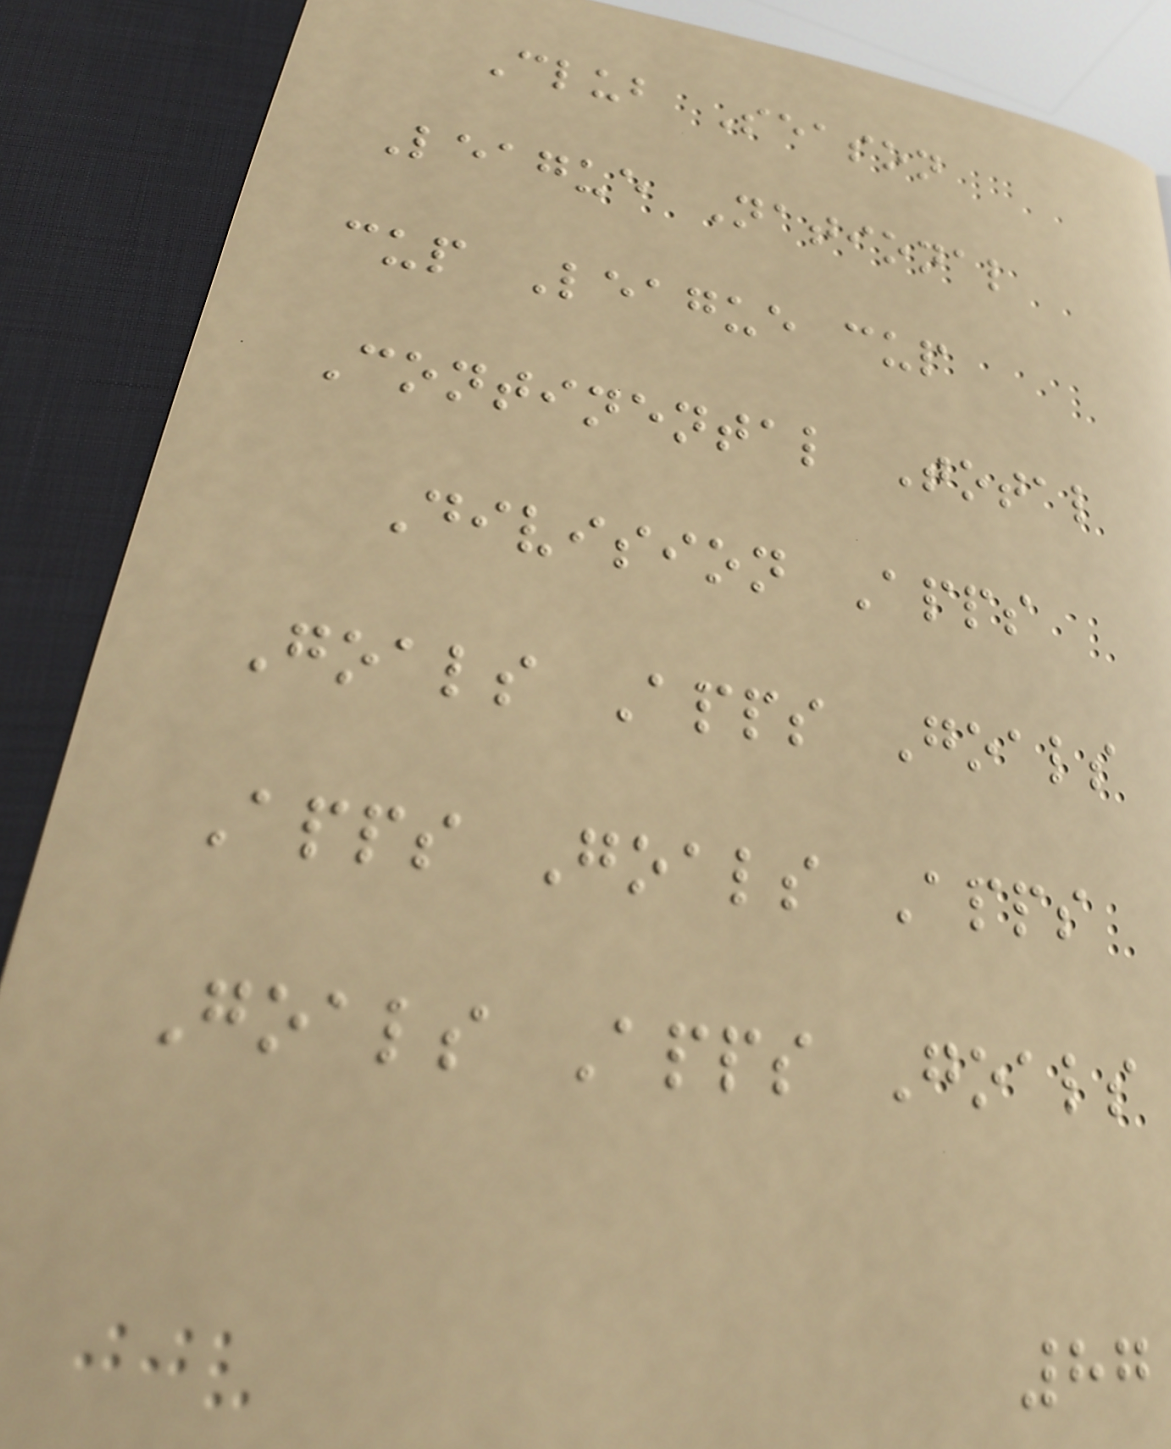Club Season
League National
cup League cup
Continental Total
Division Apps
Goals Apps Goals
Apps Goals Apps
Goals Apps Goals
87
